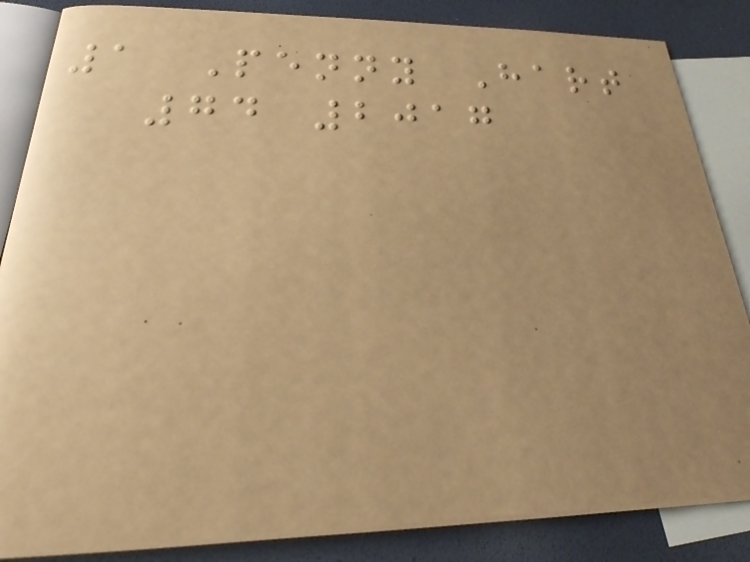1 Penny Hart
74 2017
